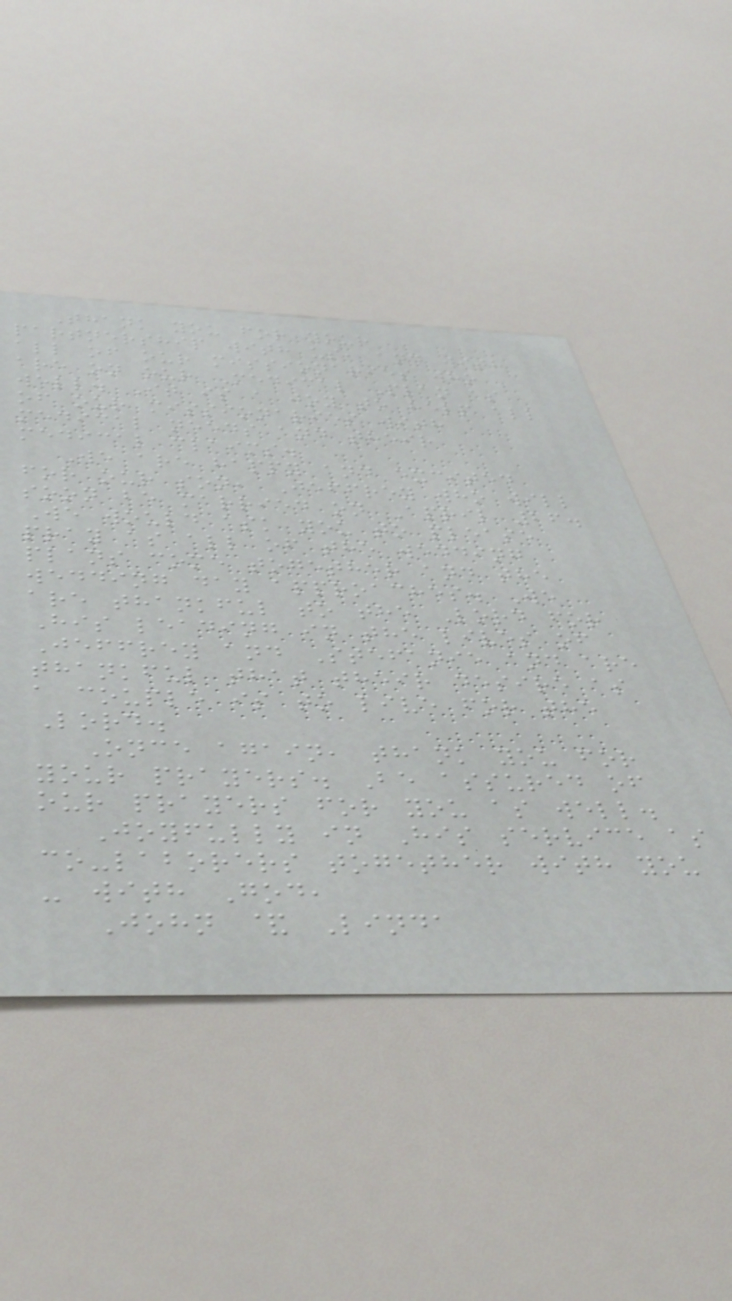Thank you for your
partnership with us, and with
all of our missionaries who
are on our Medical Plan as
well. It is a joy to help all
of our missionaries with
medical needs and their
medical claims.
We are happy and excited
for our son, Jeffrey who will
soon be married on April 26.
We would ask you to please
pray as all of the wedding
plans come together and the
wedding day approaches. We
are thankful to the Lord for
His leading in the lives of
Jeffrey and Stefanie and are
thankful that their desire as
a couple is to live for the
Lord.
Once again, thank you for
your prayers. Be assured of
our prayers for you as well.
Joyfully in His service as
co-laborers together with you
- with God,
John & Linda
